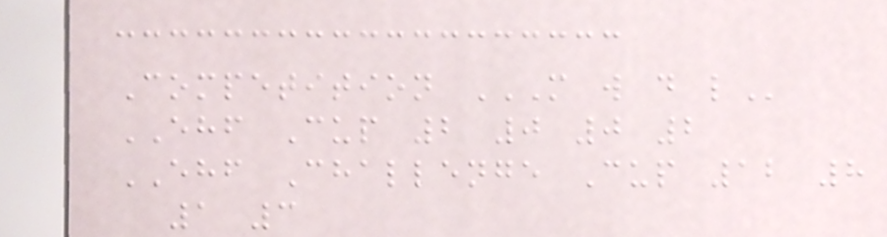Competition M W D L
EHF Cup 2 0 0 2
EHF Challenge Cup 12 8
1 3
